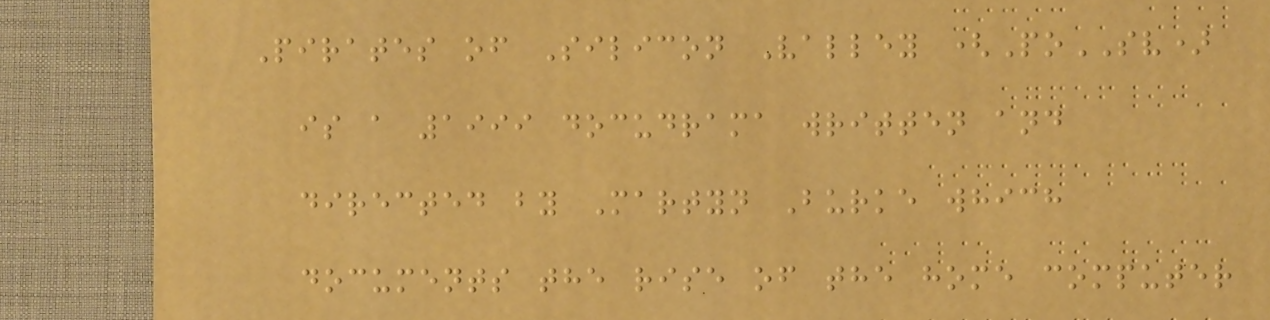Pirates of Silicon Valley (PoSV)
is a 1999 docudrama written and
directed by Martyn Burke which
documents the rise of the home computer
